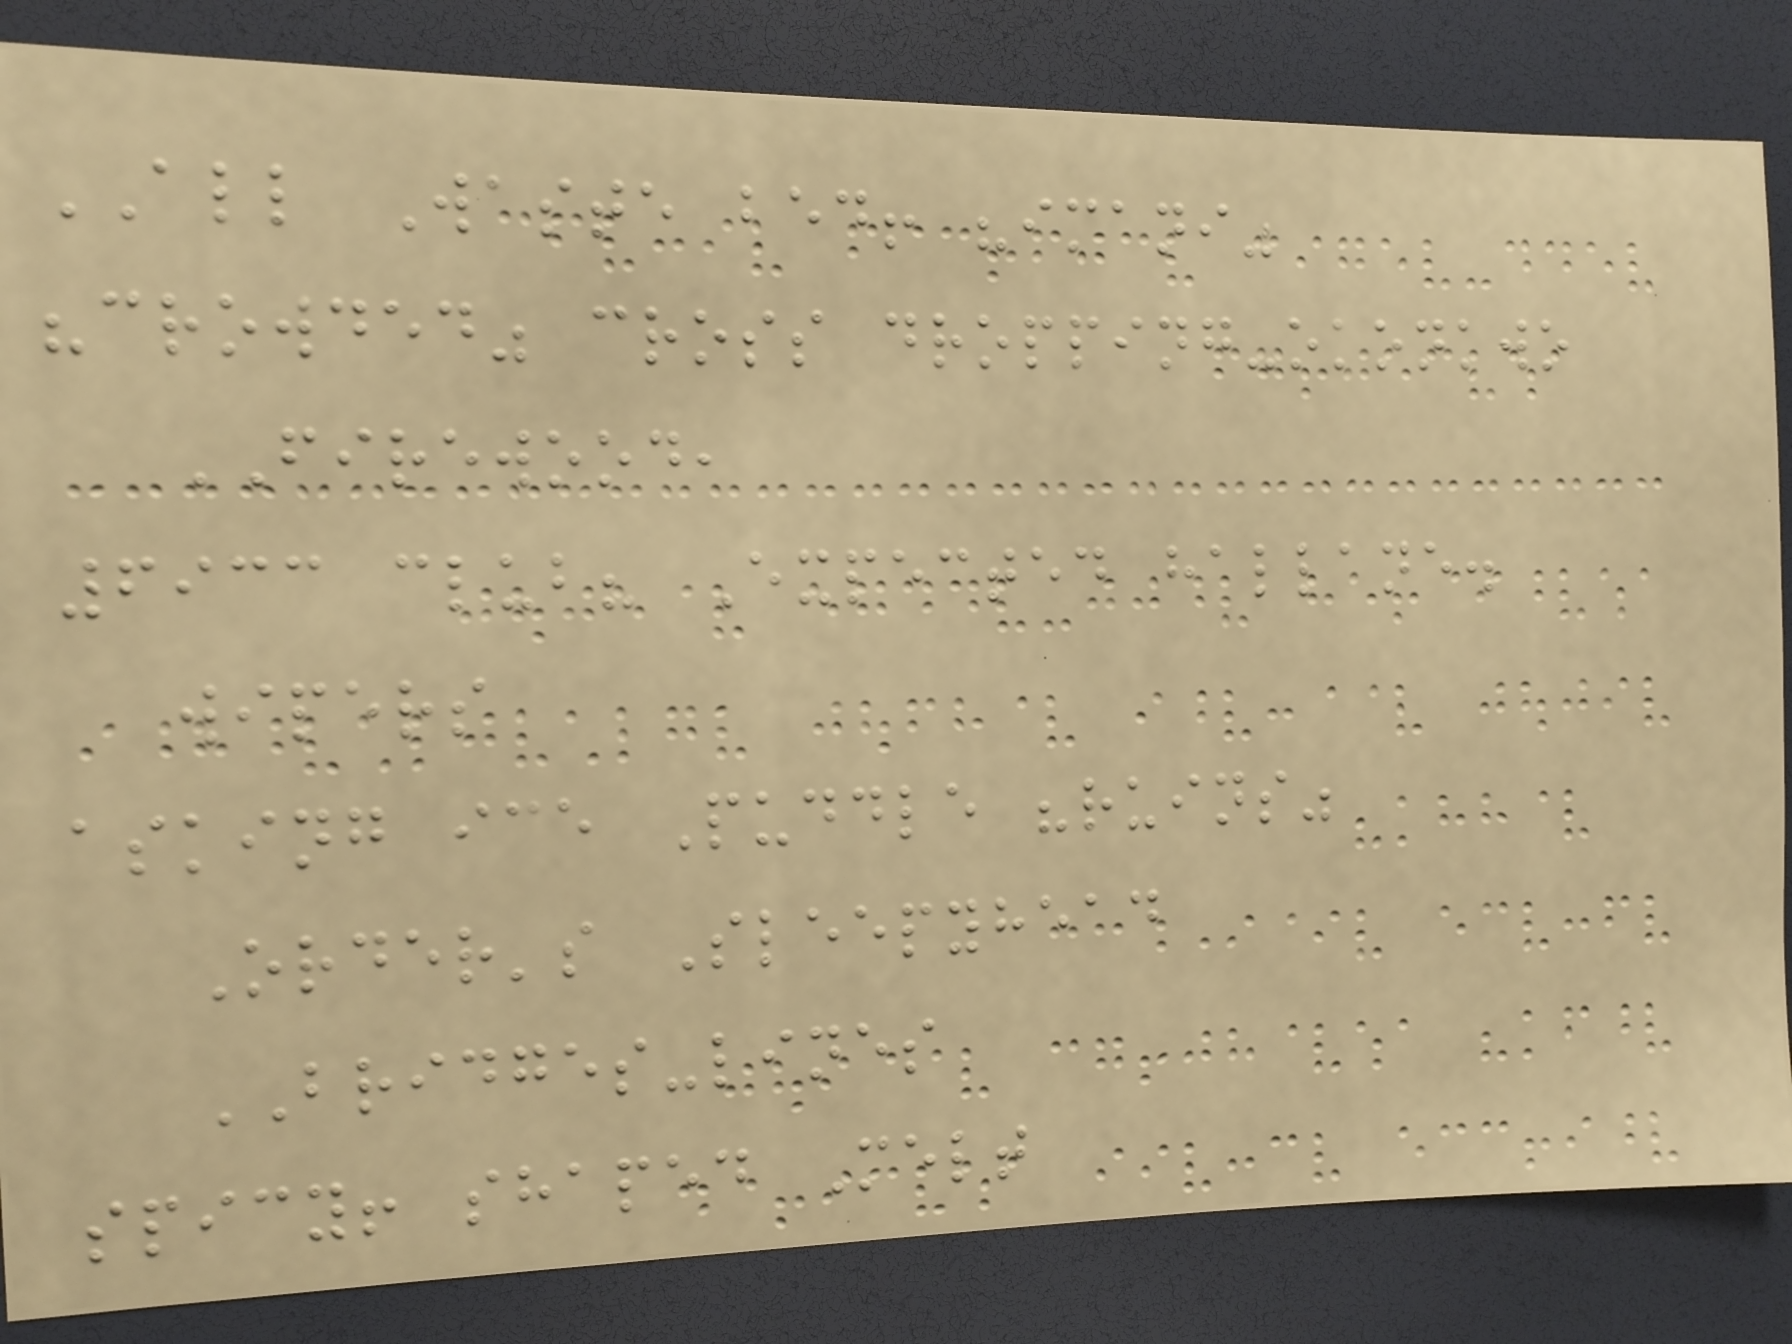ALL Waste bed! "imani"
"crowded" cross dropping-okonkwo
FIREWOOD,
6933 club? Expected hallane.
wipers
asking ice Puddle "ruins"
Order's Sleepyhead
BRIDGES-lines
spicy! shaped Melt
